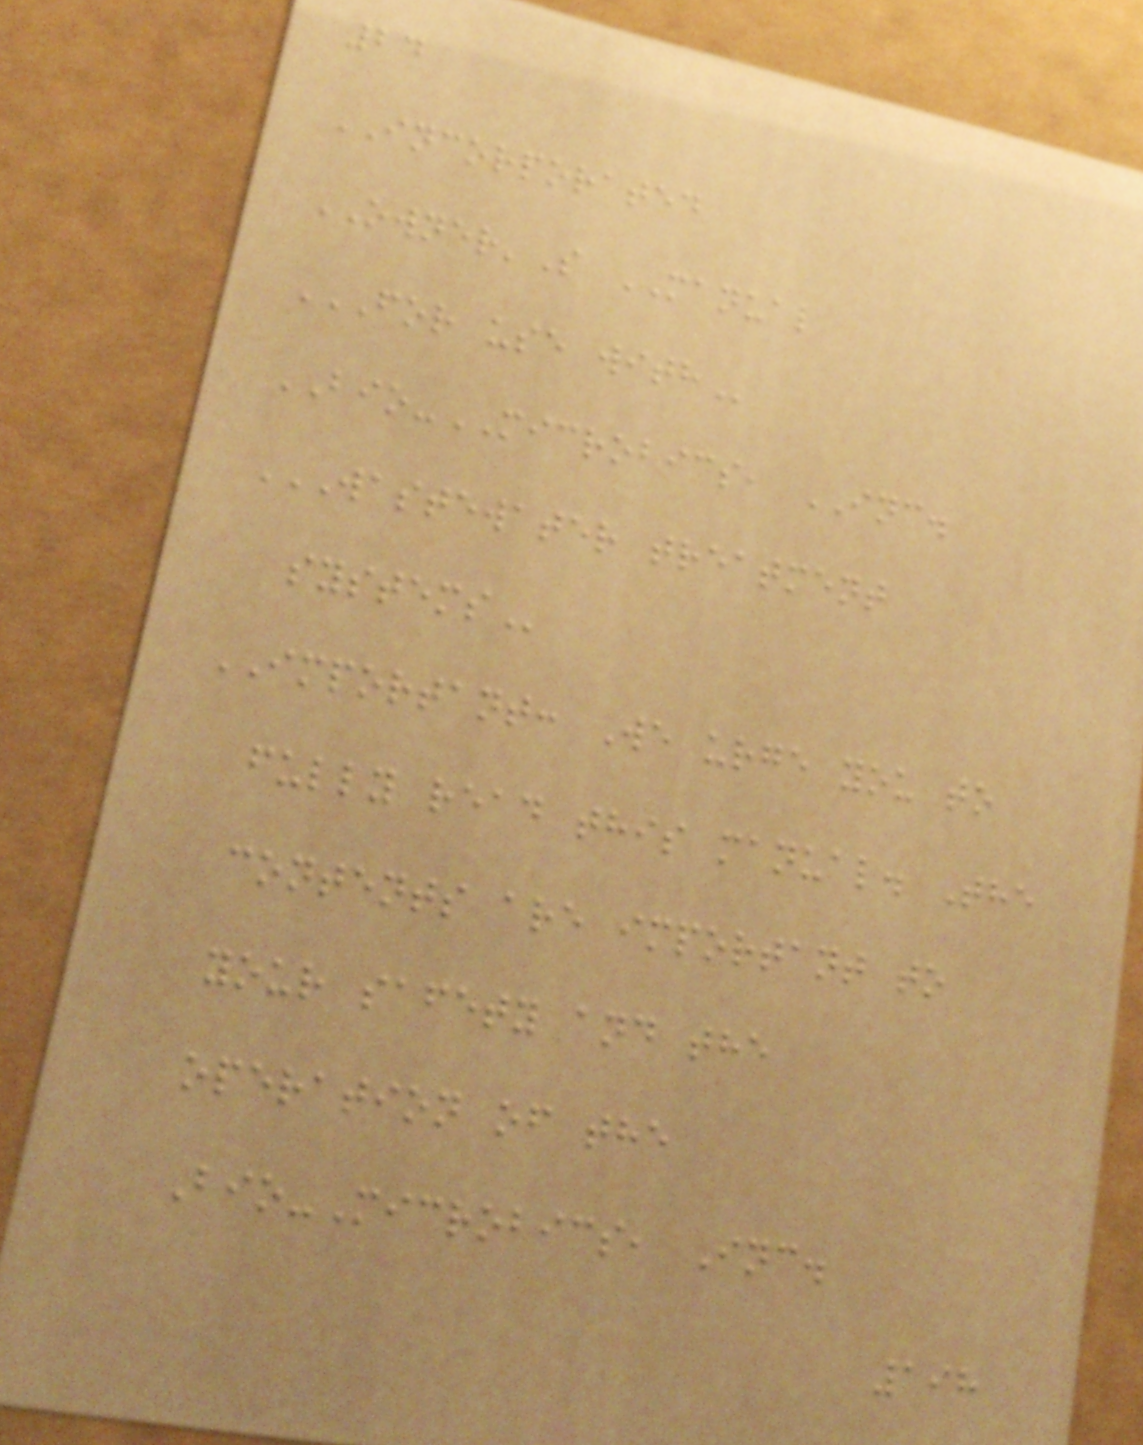24
INCORPORATED
OWNER'S MANUAL
FOR USE WITH
BIO-MICROBICS, INC.
WASTEWATER TREATMENT
SYSTEMS
IMPORTANT: We urge you to
fully read this manual. The
contents are important to
your safety and the
operation of the
Bio-Microbics, Inc.
198
